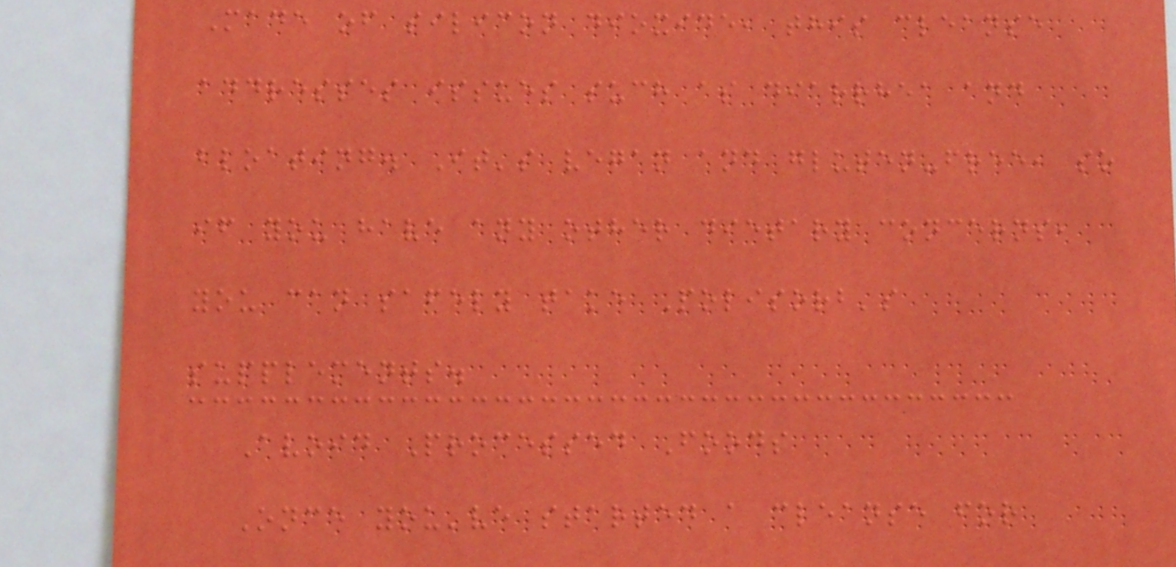Made of silicon dioxide, this cleanse
addresses issues such as diarrhea and
bloating. It's vegan and gluten-free, so
if you have any other dietary concerns,
you can safely take Polisorb's
supplements.
Avoid Processed Foods
Once you've started a cleanse for
